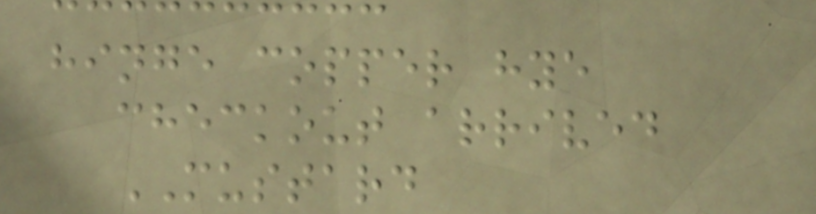hinge copper hye
checkout arrived
MUSTARD
